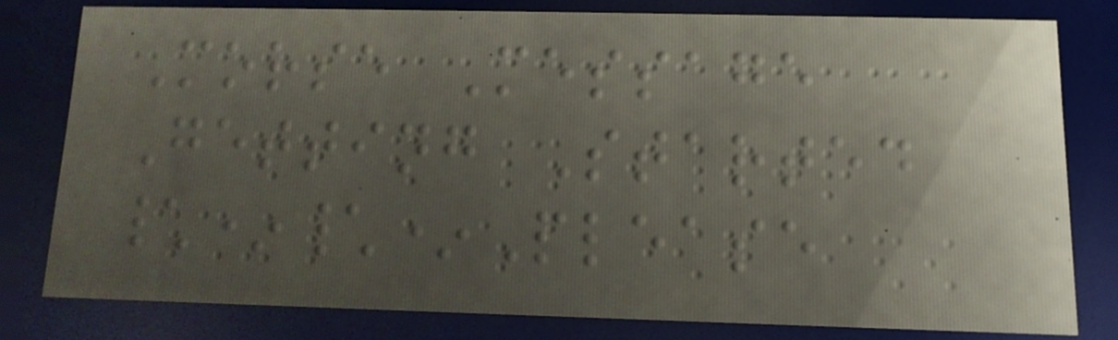Morse Message
Getting Started
\*\*Please
